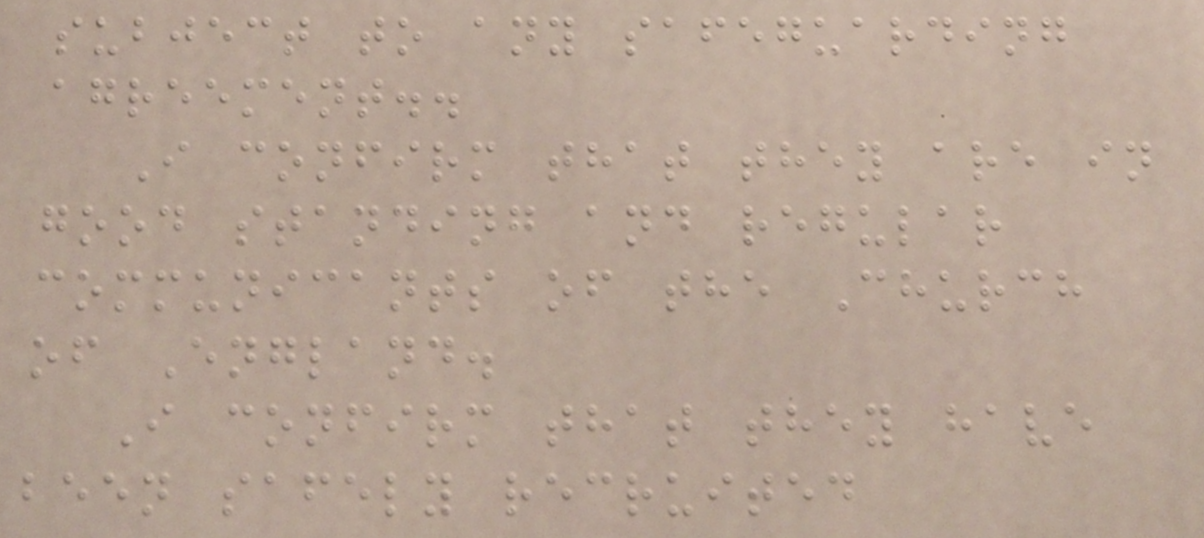subject to any safeguarding
agreement..
I confirm that they are in
good standing and regular
communicants of the Church
of England.
I confirm that they have
been safely recruited
